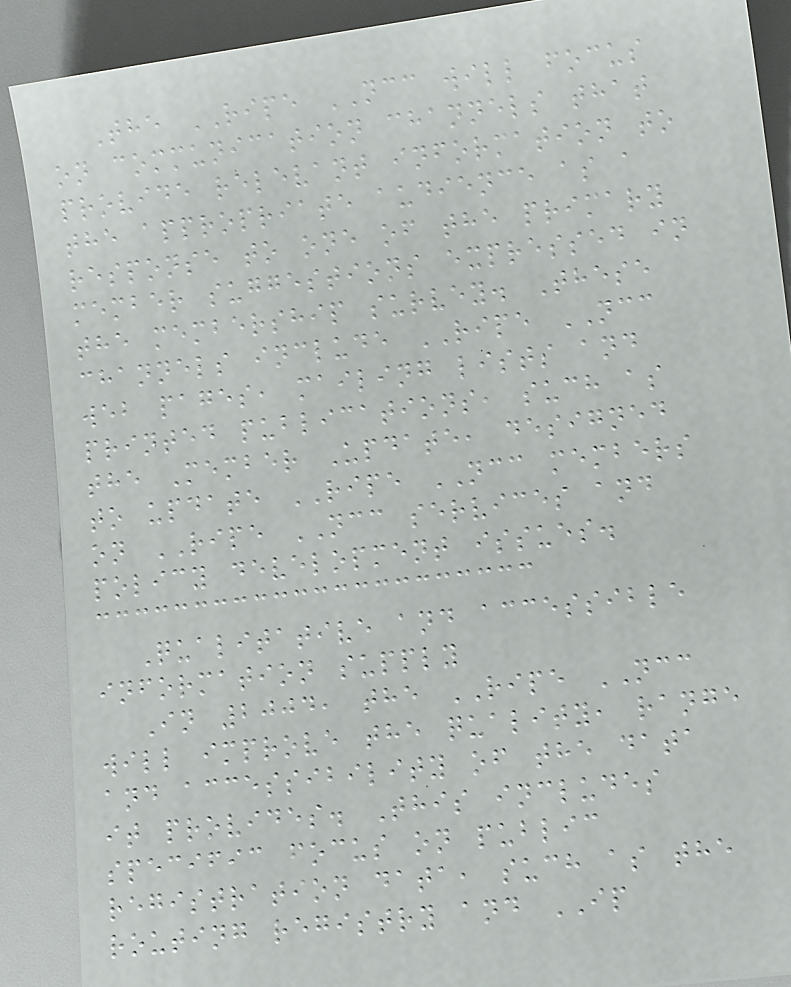The RIPE NCC will focus
on communication channels that
provide relevant information to
the appropriate audience as a
response to one of the primary
member suggestions expressed in
the membership survey. These
channels include RIPE NCC
web pages, mailing lists and
printed publications, such as
the Member Update, designed
to update RIPE NCC members
on RIPE NCC services and
policy development issues.
Qualitative and accessible
information supply
In 2004, the RIPE NCC
will improve the quality, range
and accessibility of the data
it provides. This includes
specific focus on public
registration data, such as the
routing registry and IP
